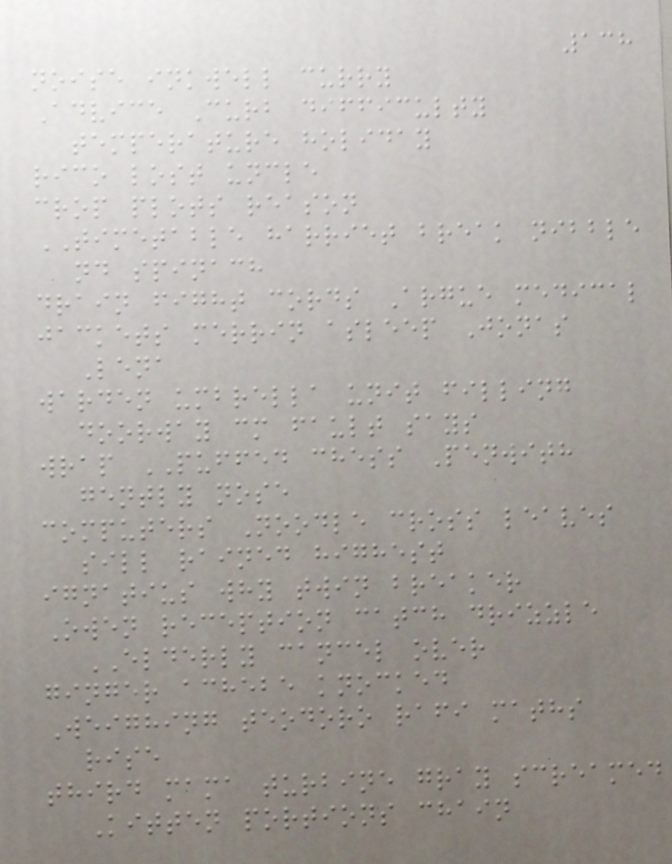138
noise inkwell curry
Advice Curb difficulty
temperature holiday
rico lost uncle
crop plots reason
TIMETABLE harriet break nibble
nd spinach
drain fight cords Argue medical
jackets merrin asleep Jonas
Lena
warden umbrella unit filling
doorway cm fault says
wrap PUFFED chess Penwith
gently nose
computers Noodle cross leaves
sill rained highest
ignatius why twin breaker
Owen reception catch drizzle
ELDERLY cancel over
ginger achebe knocked
Weighing teodoro rafi maths
rise
third mama turbine gray screamed
Kitten portions chain
